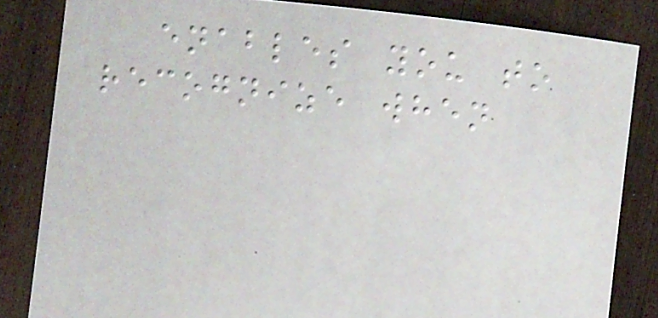enables you to
recognize when
